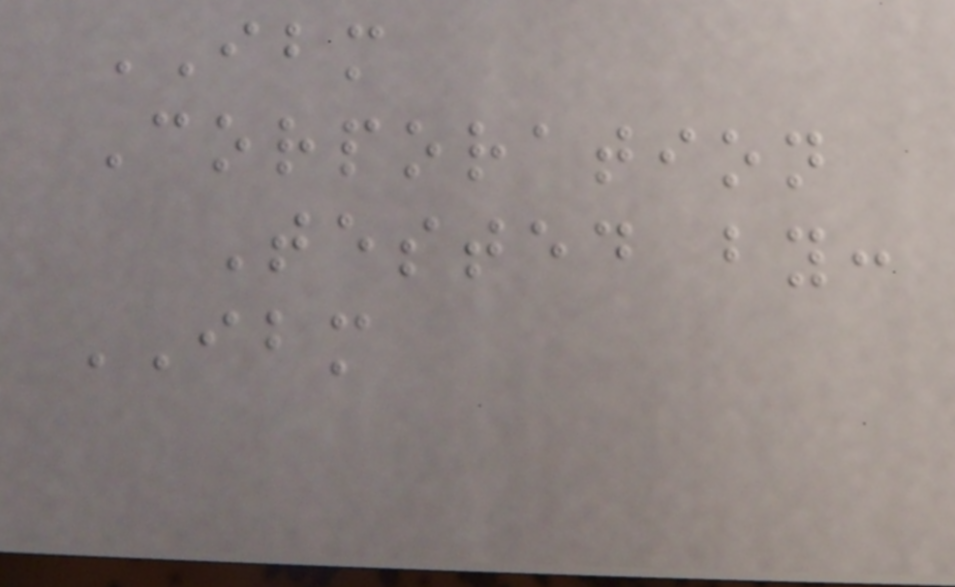IBM
Corporation
Tested by:
IBM
